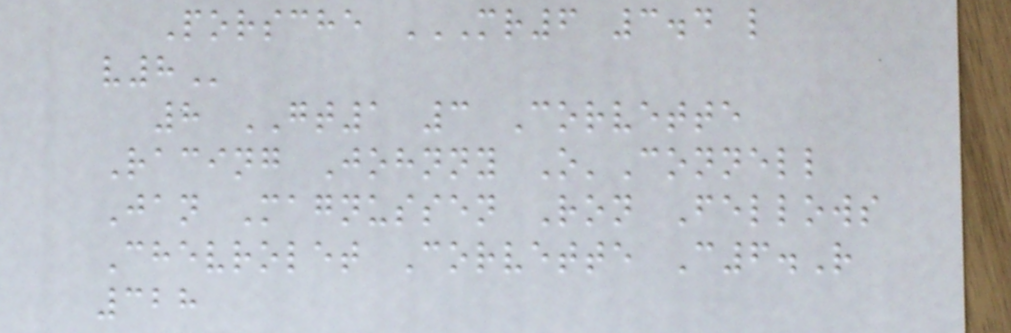Porsche MR6 3.4 L
V8
8 GT1 3 Corvette
Racing Johnny O'Connell
Jan Magnussen Ron Fellows
Chevrolet Corvette C6.R
328
